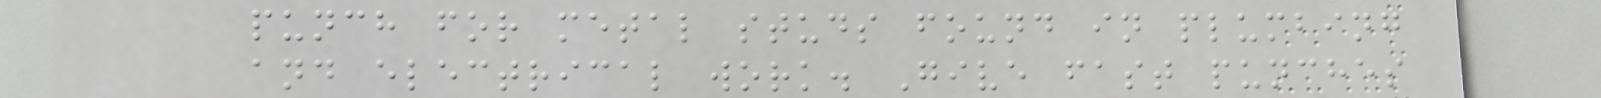punch for metal studs found in plumbing
and electrical work. Give fast punches
